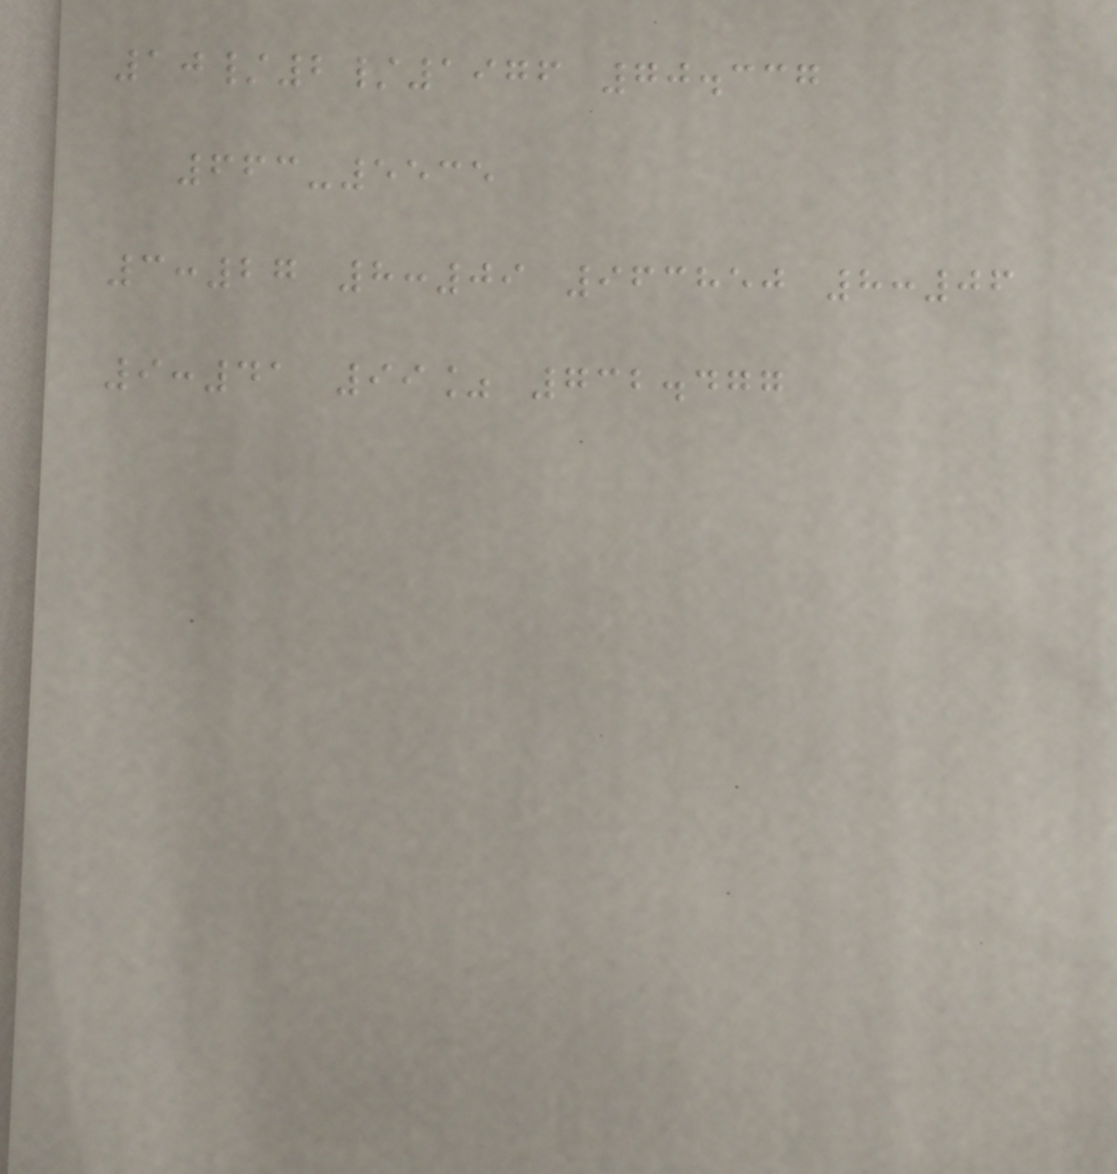10/2/1976 70.337
663-5535
3:27 8:09 963850 8:06
9:41 99% 732.477
